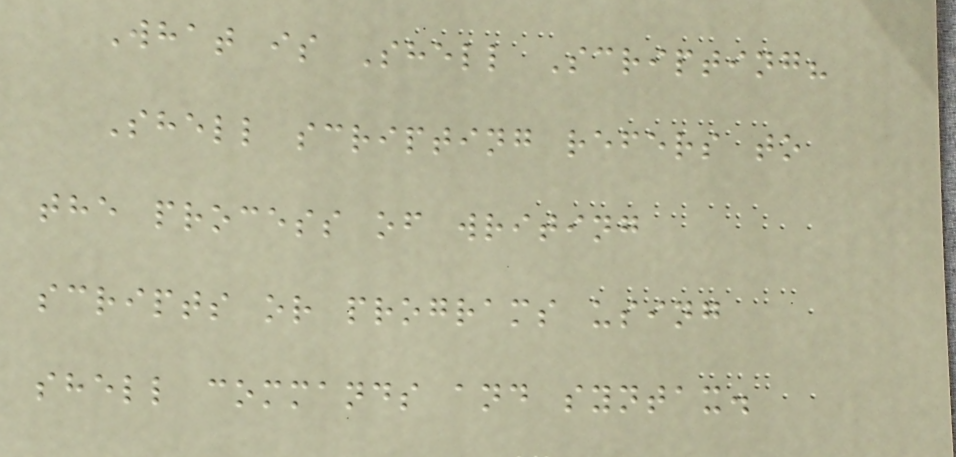What is Shell Scripting?
Shell scripting refers to
the process of writing
scripts or programs using
shell commands and syntax.
